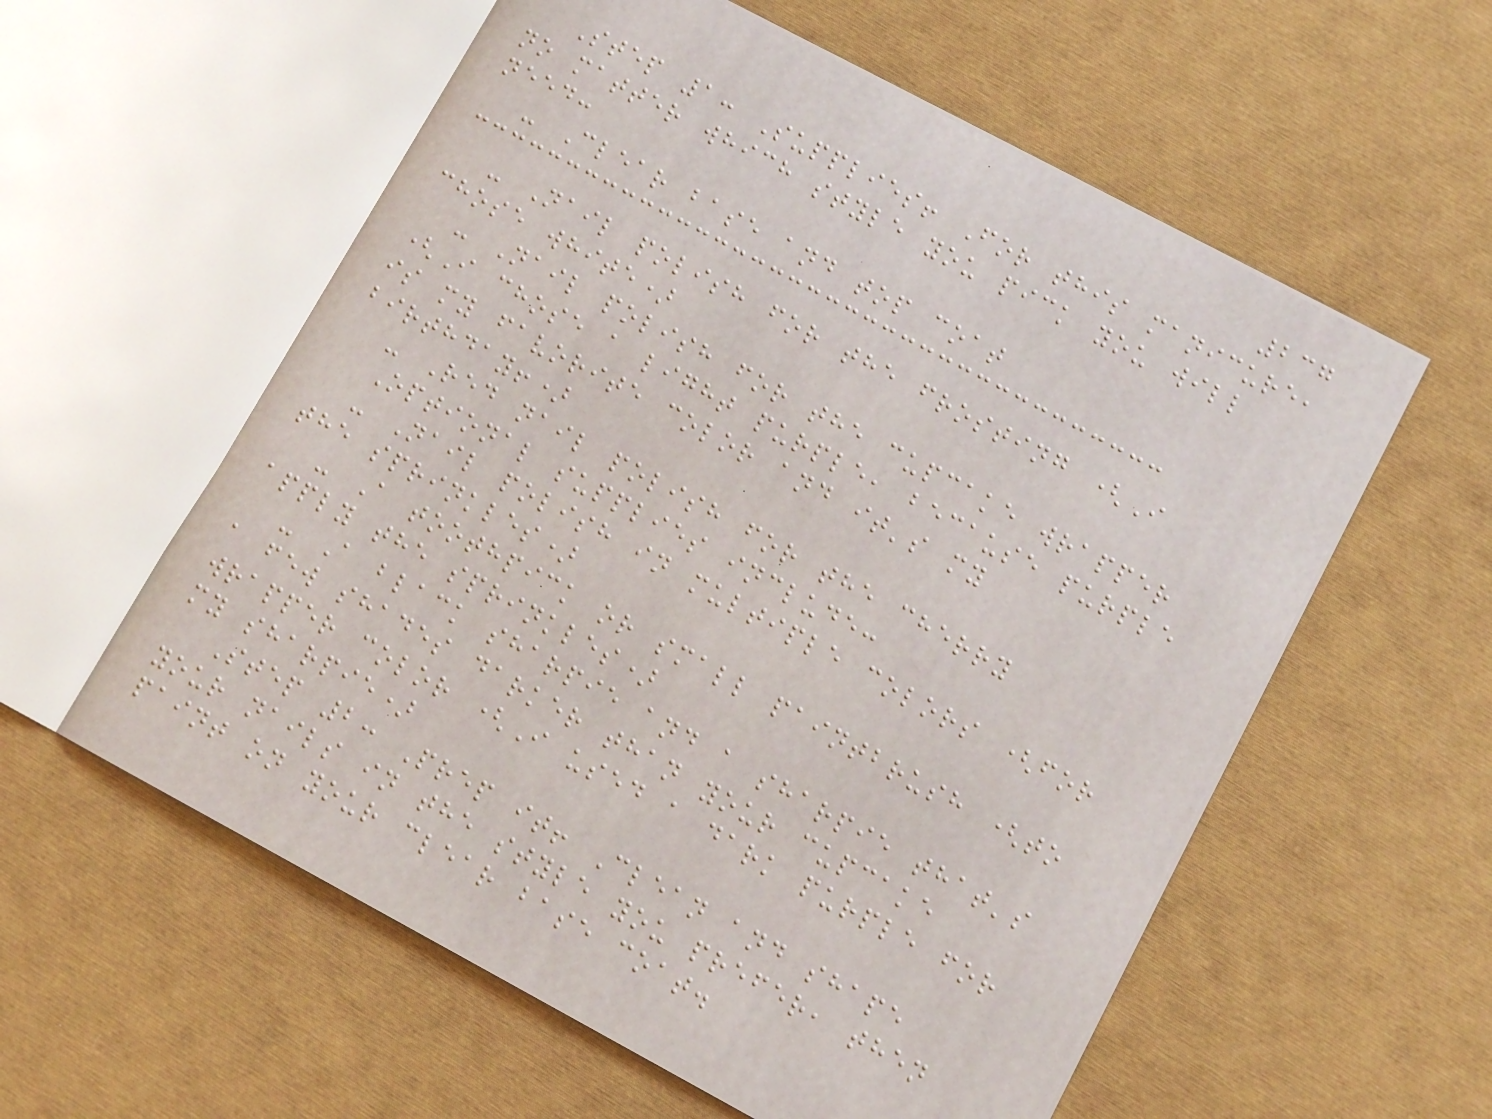237
Step 1: Supplies! For this manicure,
no matter which style you pick you will
need:
- Clear base and top coat
- Nail polish for the frosting (I
chose white)
- Nail polish for the cupcake wrapper
(I chose a light purple, because purple
is my favorite color and it's my
birthday!)
- Red nail polish for the cherry
Optional supplies include:
- Nail polish in multiple colors (for
the sprinkles)
- A toothpick or small paintbrush (to
apply the sprinkles)
- A black sharpie and a sharpie that's
a few shades darker than your cupcake
wrapper color (I used a dark purple for
my sharpie)
Step 2: Prep it! Clean and shape
your nails in the style you prefer, then
paint on your clear base coat.
